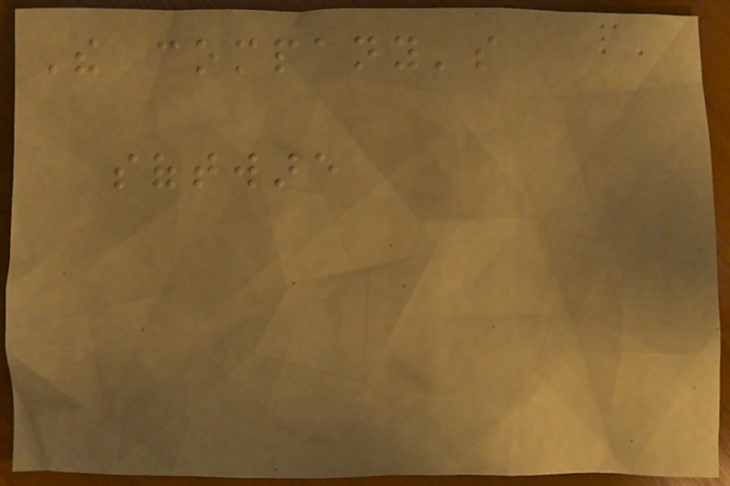The company's
software
